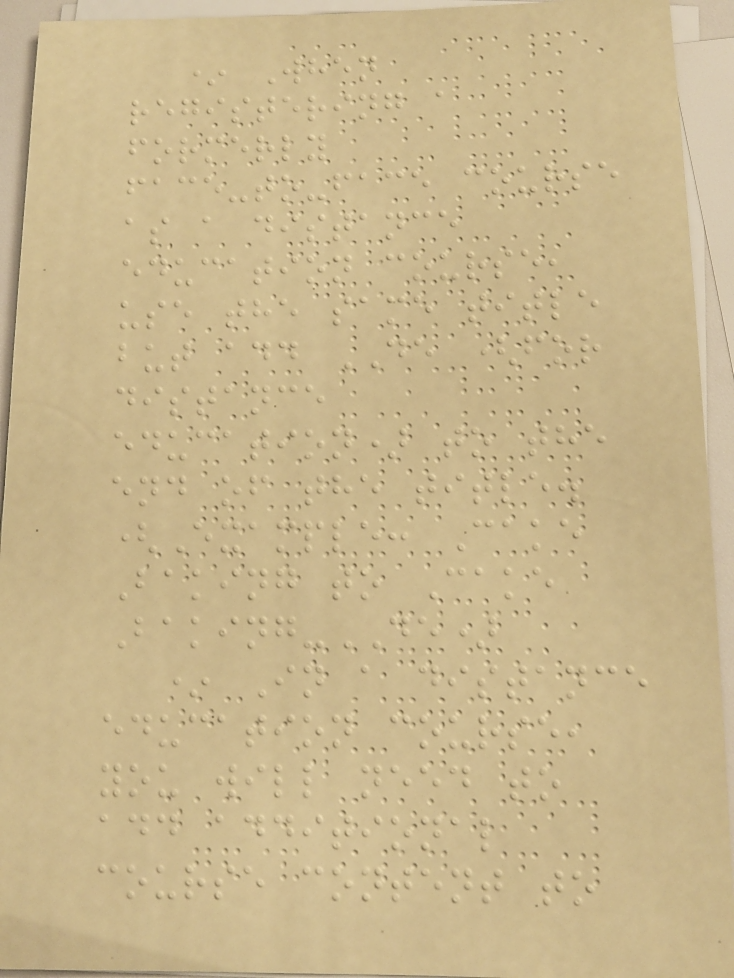* When
registering a
formerly
face-to-face course
as a distance
education course,
use the same title
but add DE (for
distance
education) to the
end of the title.
(Example: Cake
Baking to Cake
Baking-DE)
* In a distance
education course,
you will need to
add additional
course content to
